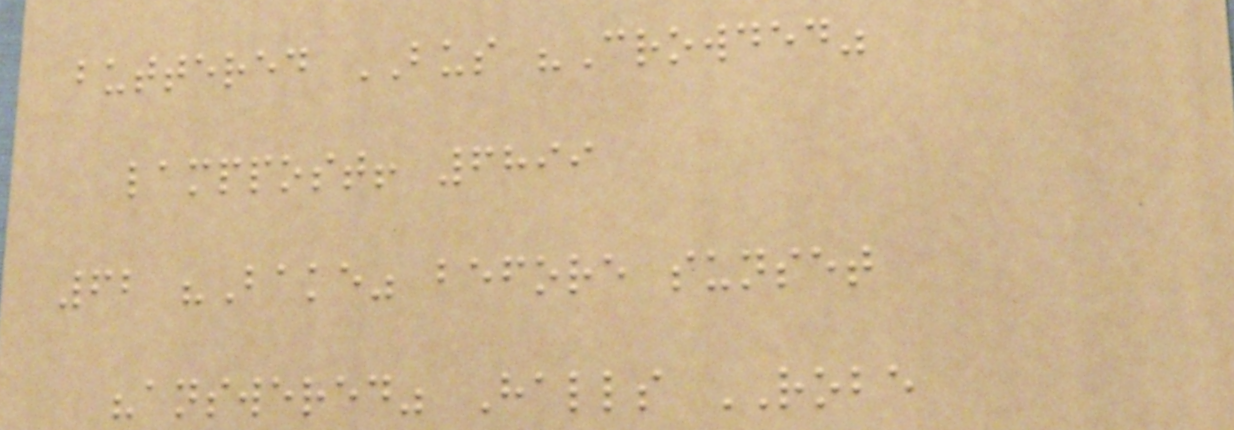buttered BUS "Crowded"
lamppost! 6899
62 "Bake" before sunset
"answered" Halls ROBE
